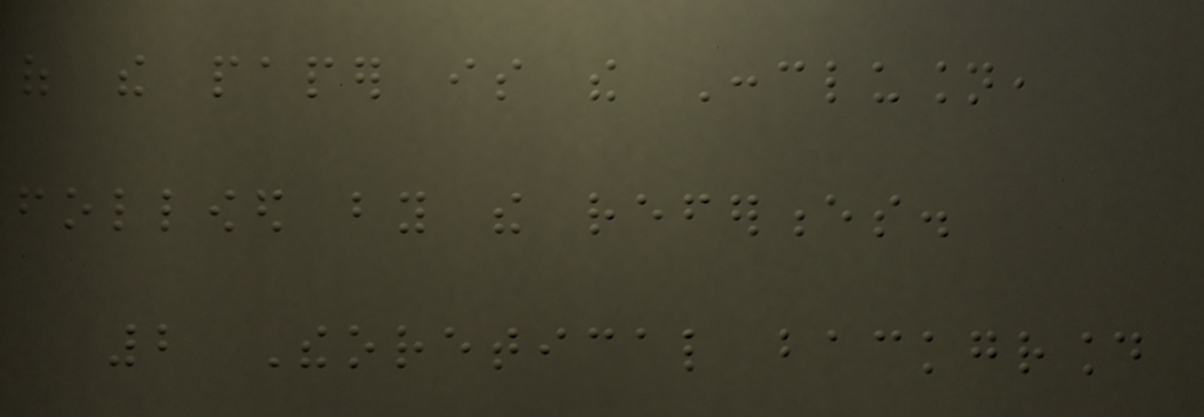of the paper is the Conclusion,
followed by the references.
2 Theoretical background
